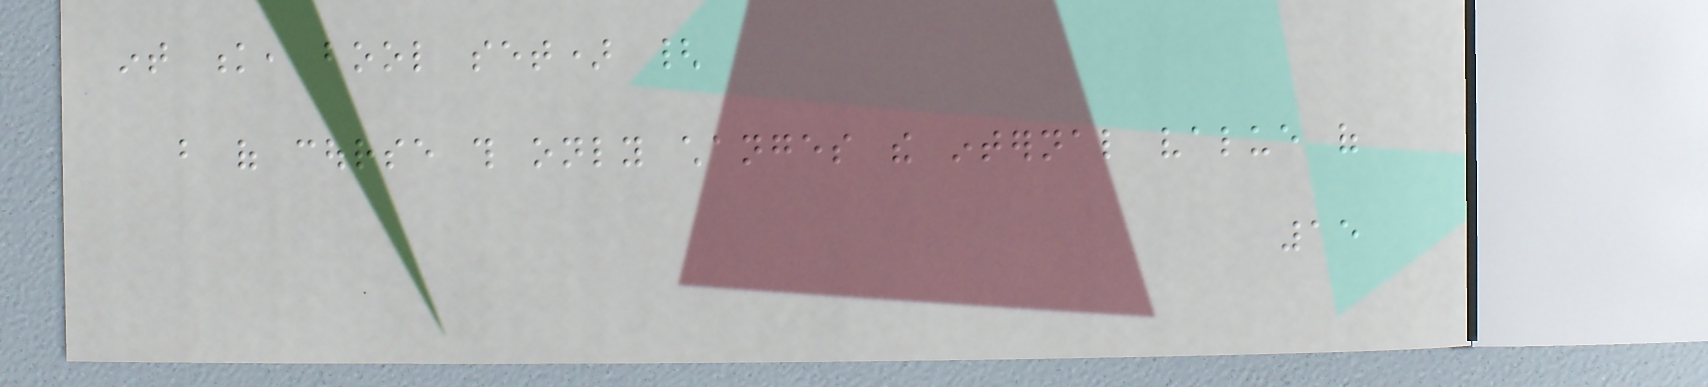int k, bool set) {
but of course this only changes the internal value of
15
